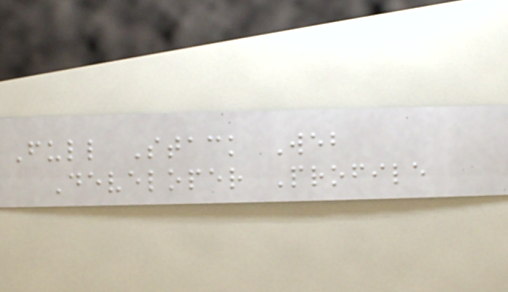Full Stack Web
Developer Profile
